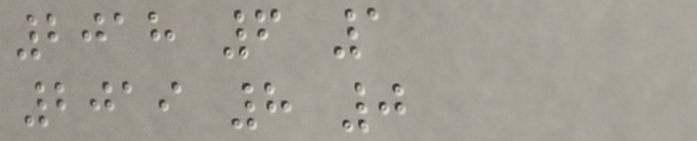2018 6 1
2019 8 0
